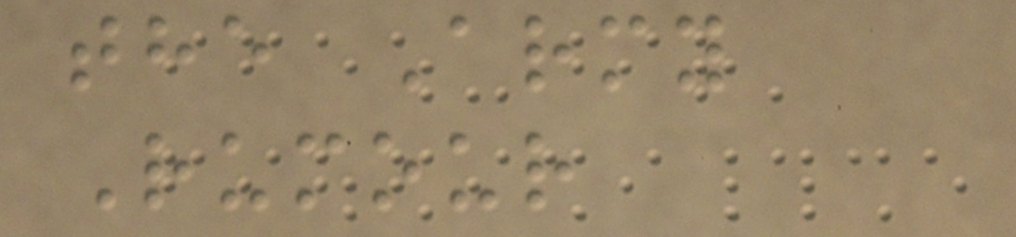the Army
Rumour
